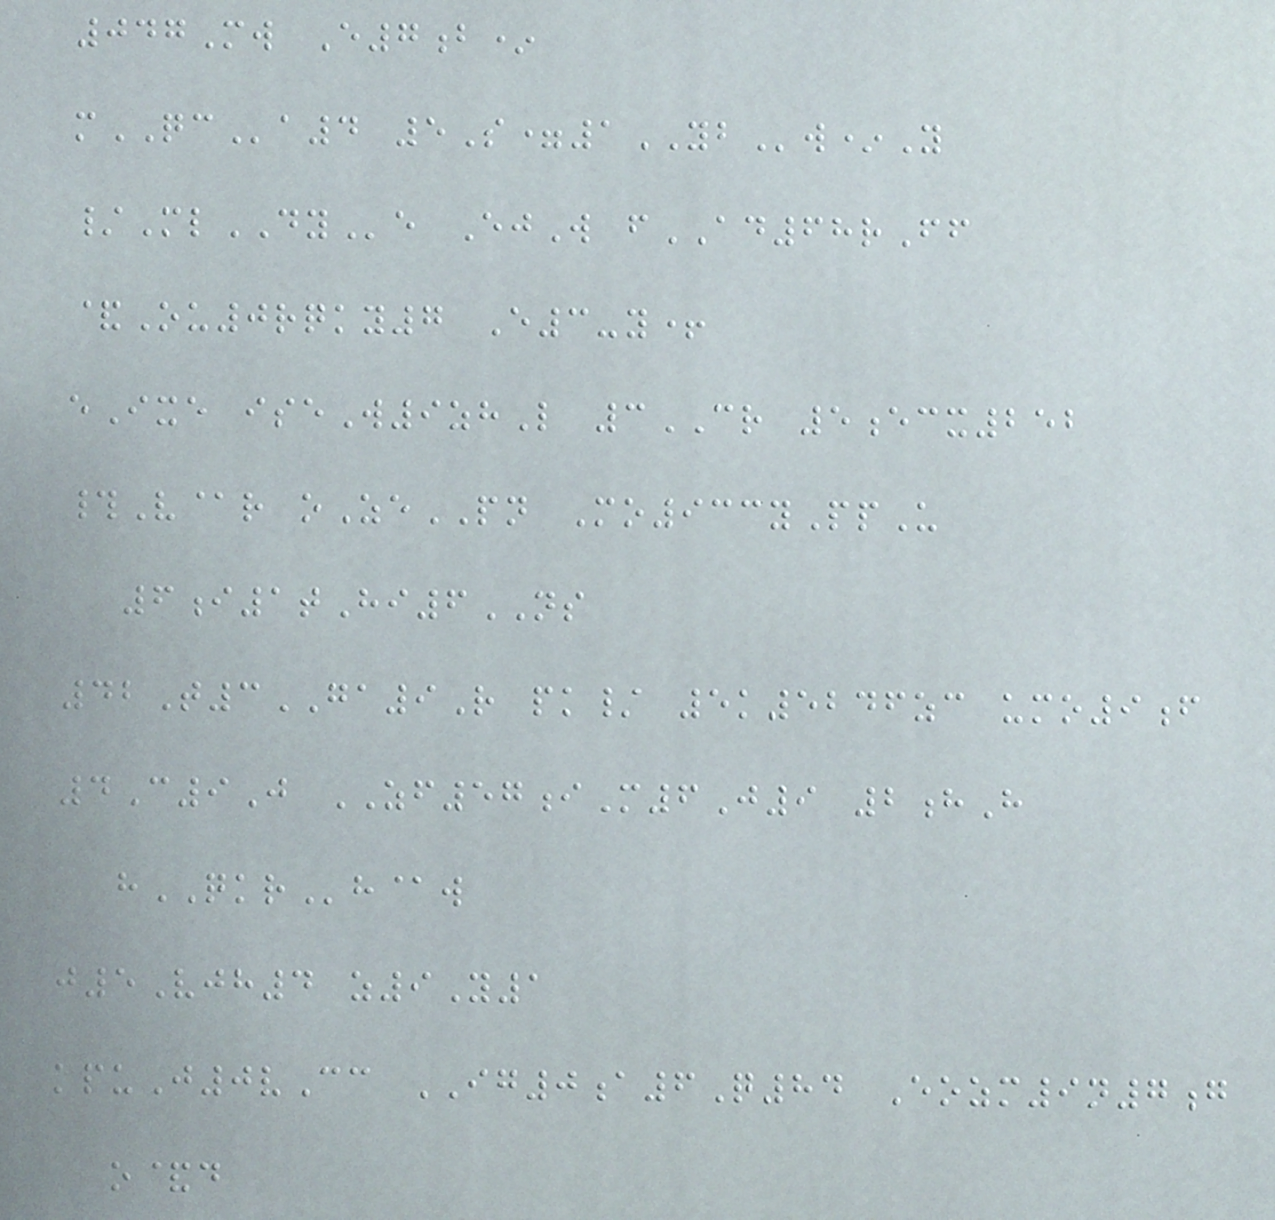047Mw E7b*
mQCa4 5S=1YBw*Y
/MlDYe EjW fAD68rFf
&Ou0rqky7 E3-y+
eIxe iseW9zhL 3CR 5ecx252
#V@r oZePN Mo933yPpU
6i1tHi6NS
42T3GA9R pk/ 5k5246zc umo9f
4C9J ZF57iM6J9 2hH
hQKRh@w
j5Vjh4 z9Y1
kpuJ0vCc IG0a6Q84 Eozm9n7g
o&d
